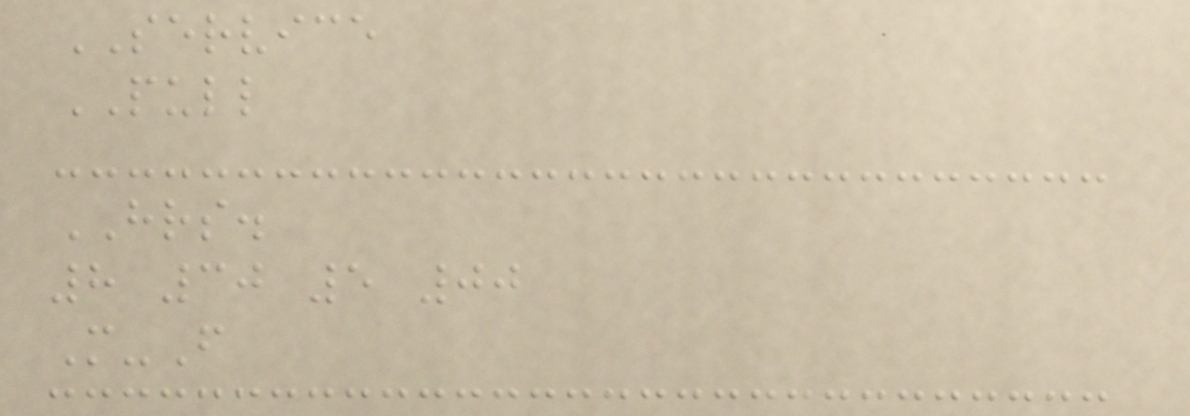SERVICE
PULL
HRS.
8 30 5 00
M-F
